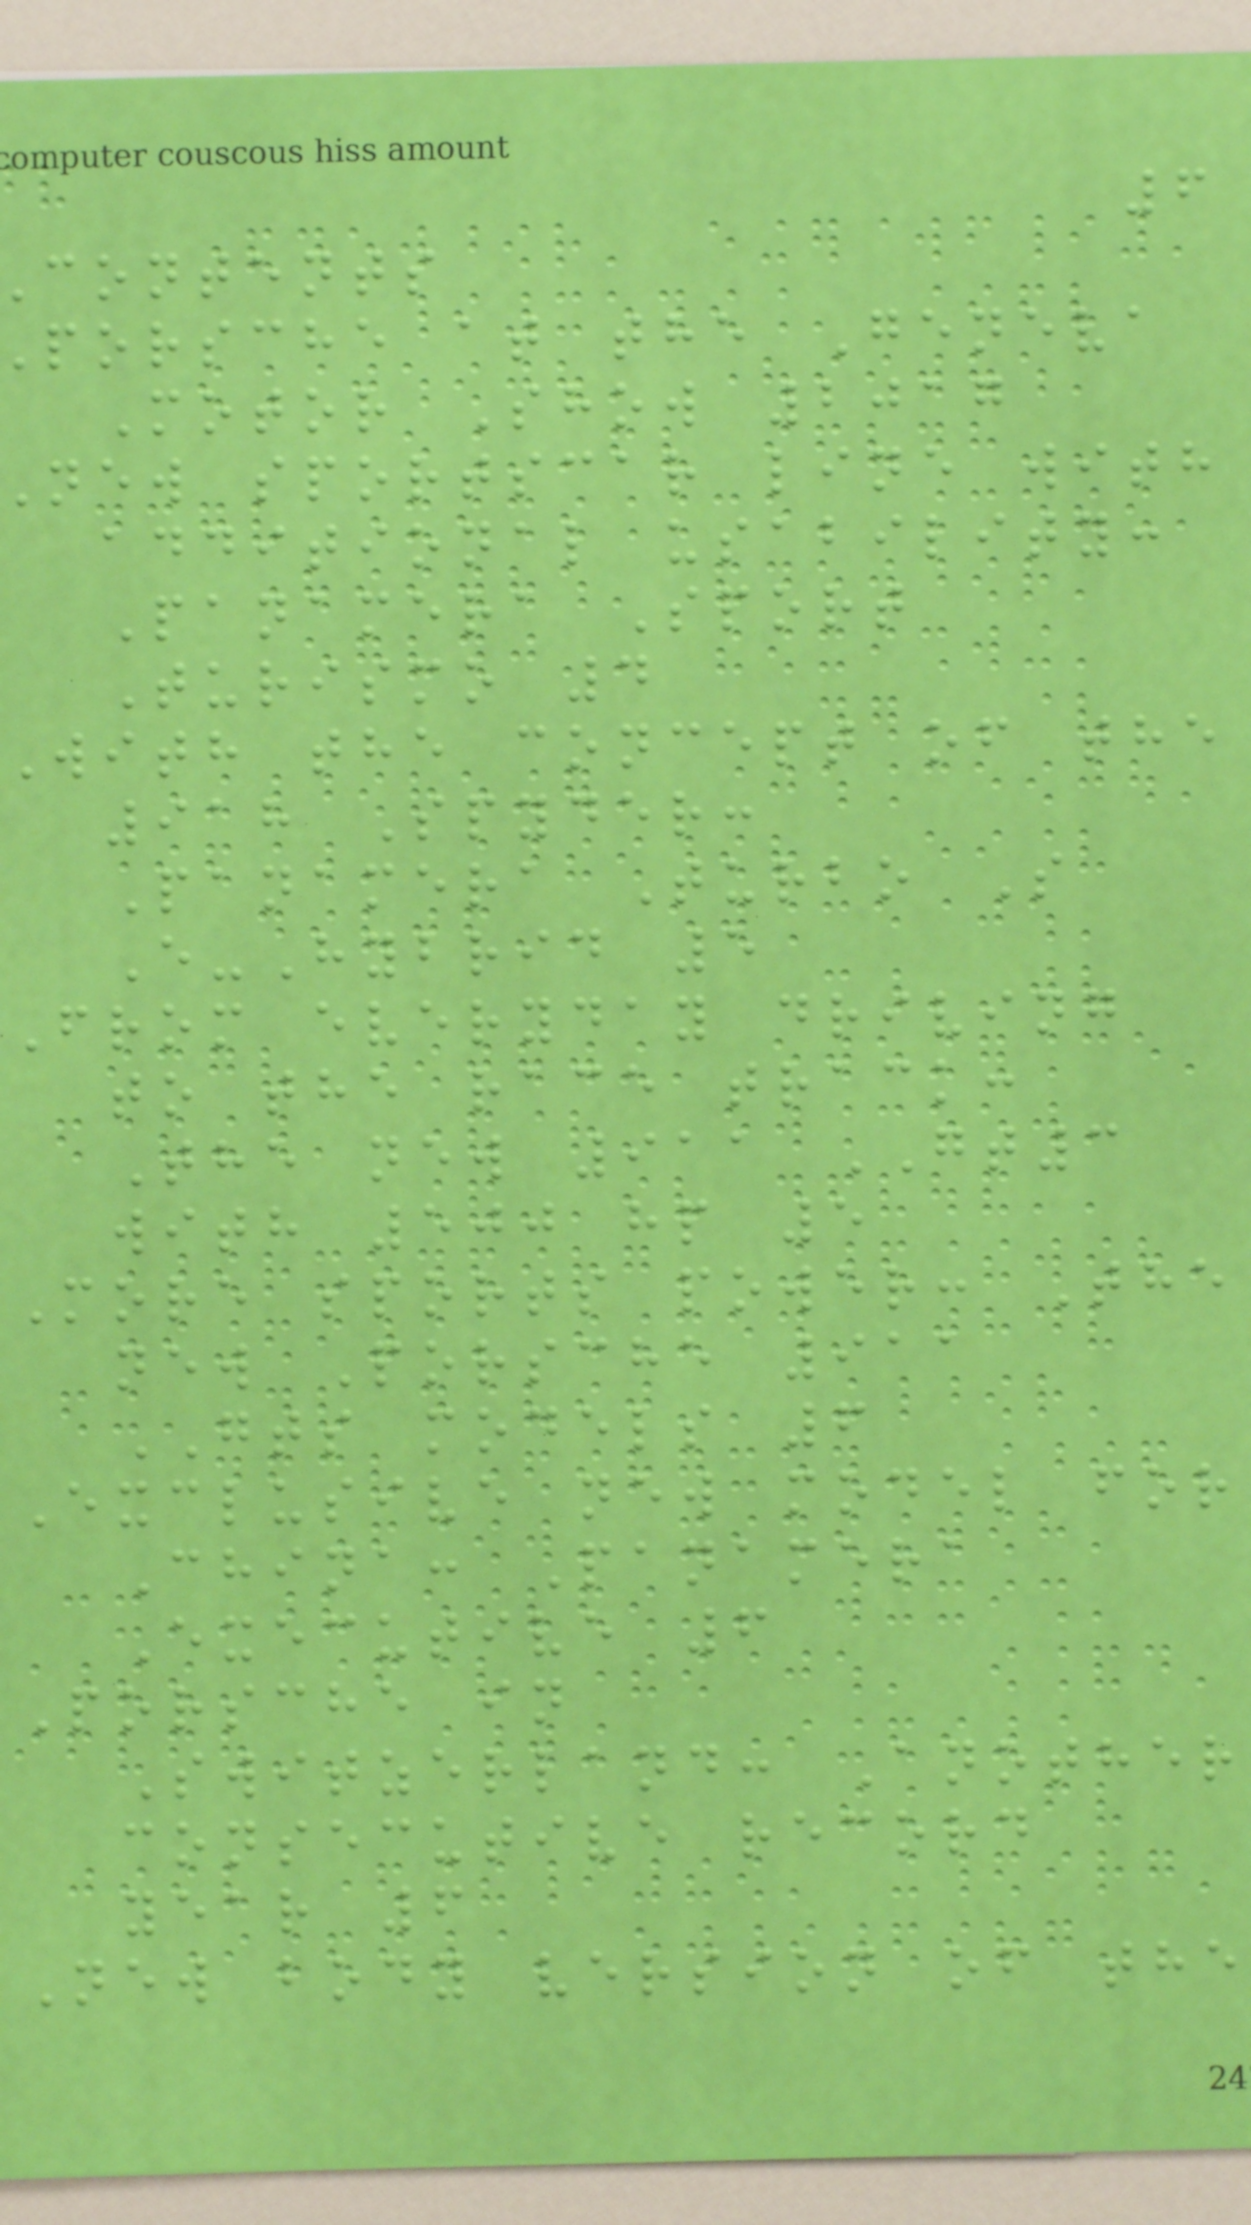6
contents
porsche at the Geneva
Motor Show 2017
new sportscar line with
additional usability:
Panamera Sport
Turismo 4
With the concept of the
918 Spyder:
Panamera Turbo S
E-Hybrid 5
From everyday driving
to the race track:
The new 911 GT3
with 500 hp 5
More sports power: The
new Porsche 911
GTS models 6
Exclusive new model for
China: Panamera
Executive 6
Porsche in
Switzerland: Another
consecutive record
year 6
New body version of the
